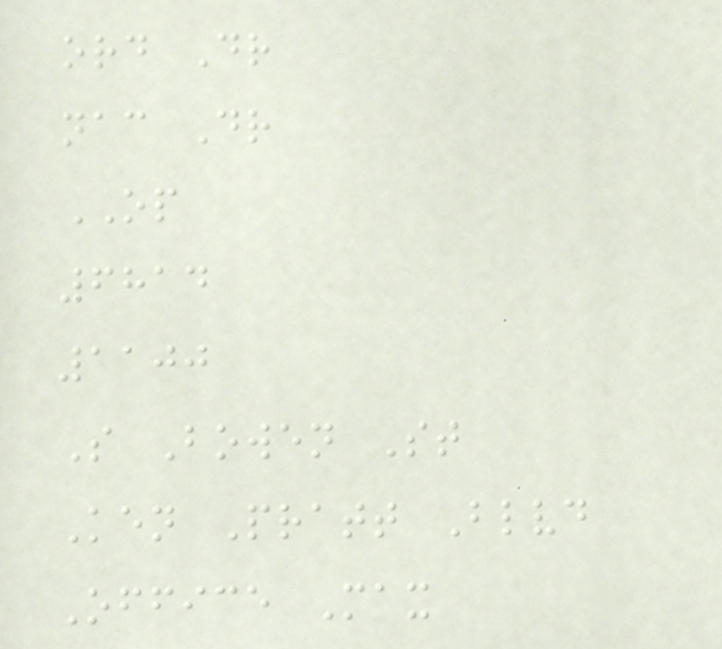ord Dr
nac Dr
OP
6814
1100
S Bowen St
Ken Pratt Blvd
Office Max
